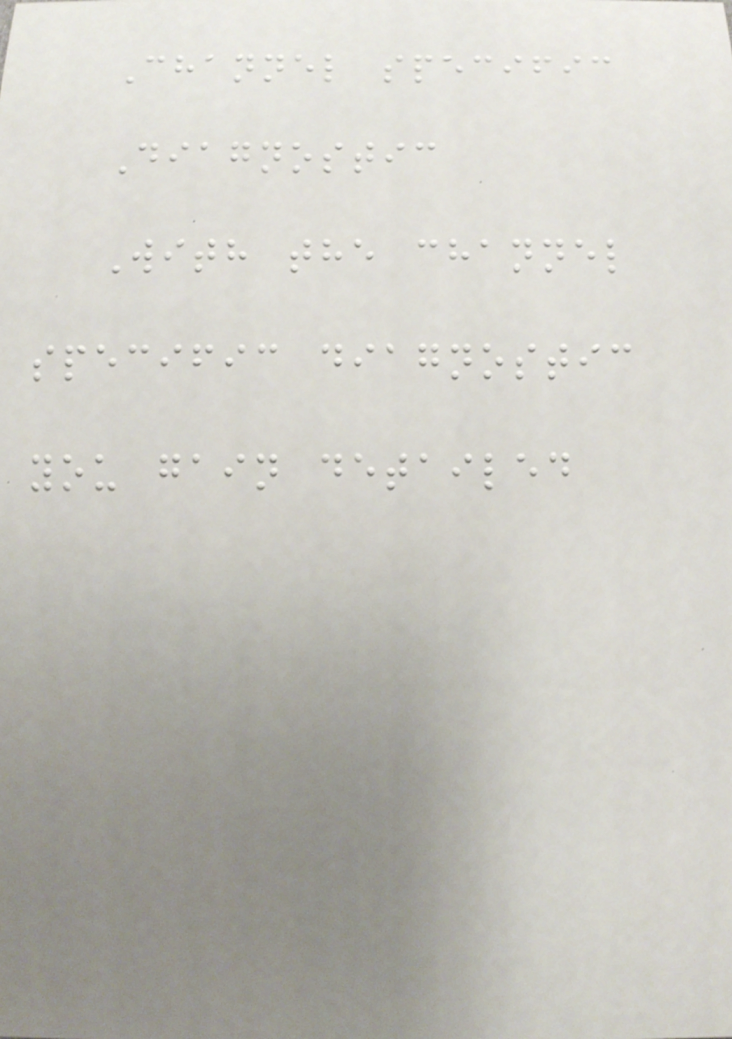Channel specific
Diagnostic
With the channel
specific diagnostic
you gain detailed
